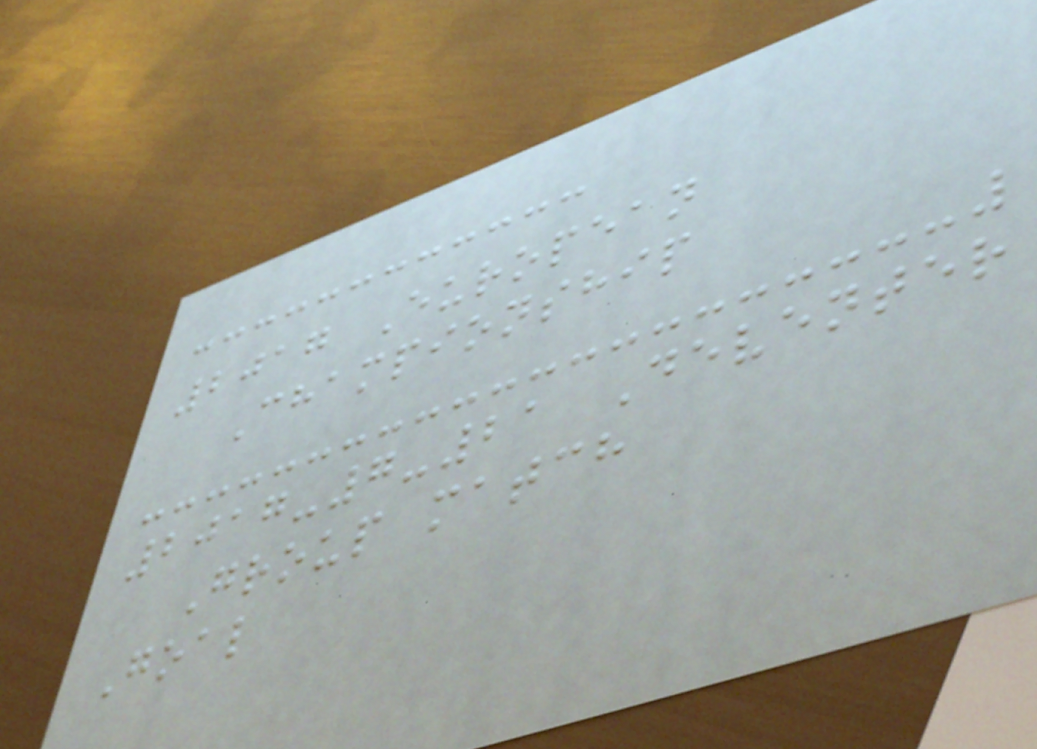2017 European
Championship
2017-7-21 Deventer
Group match
Goal
